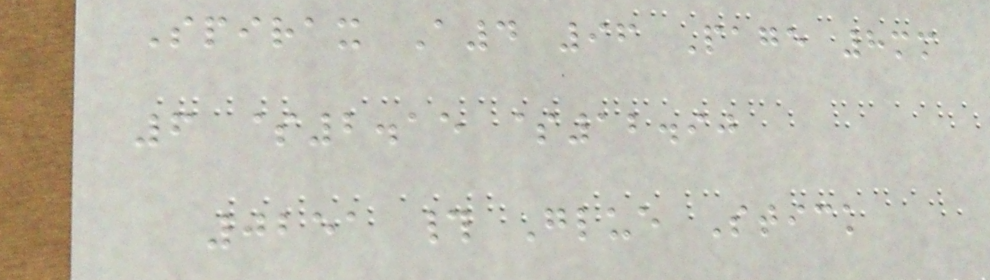Spirax A4 96 Page 8mm
6 $2.15 $12.90
0251 # Glue Stick
